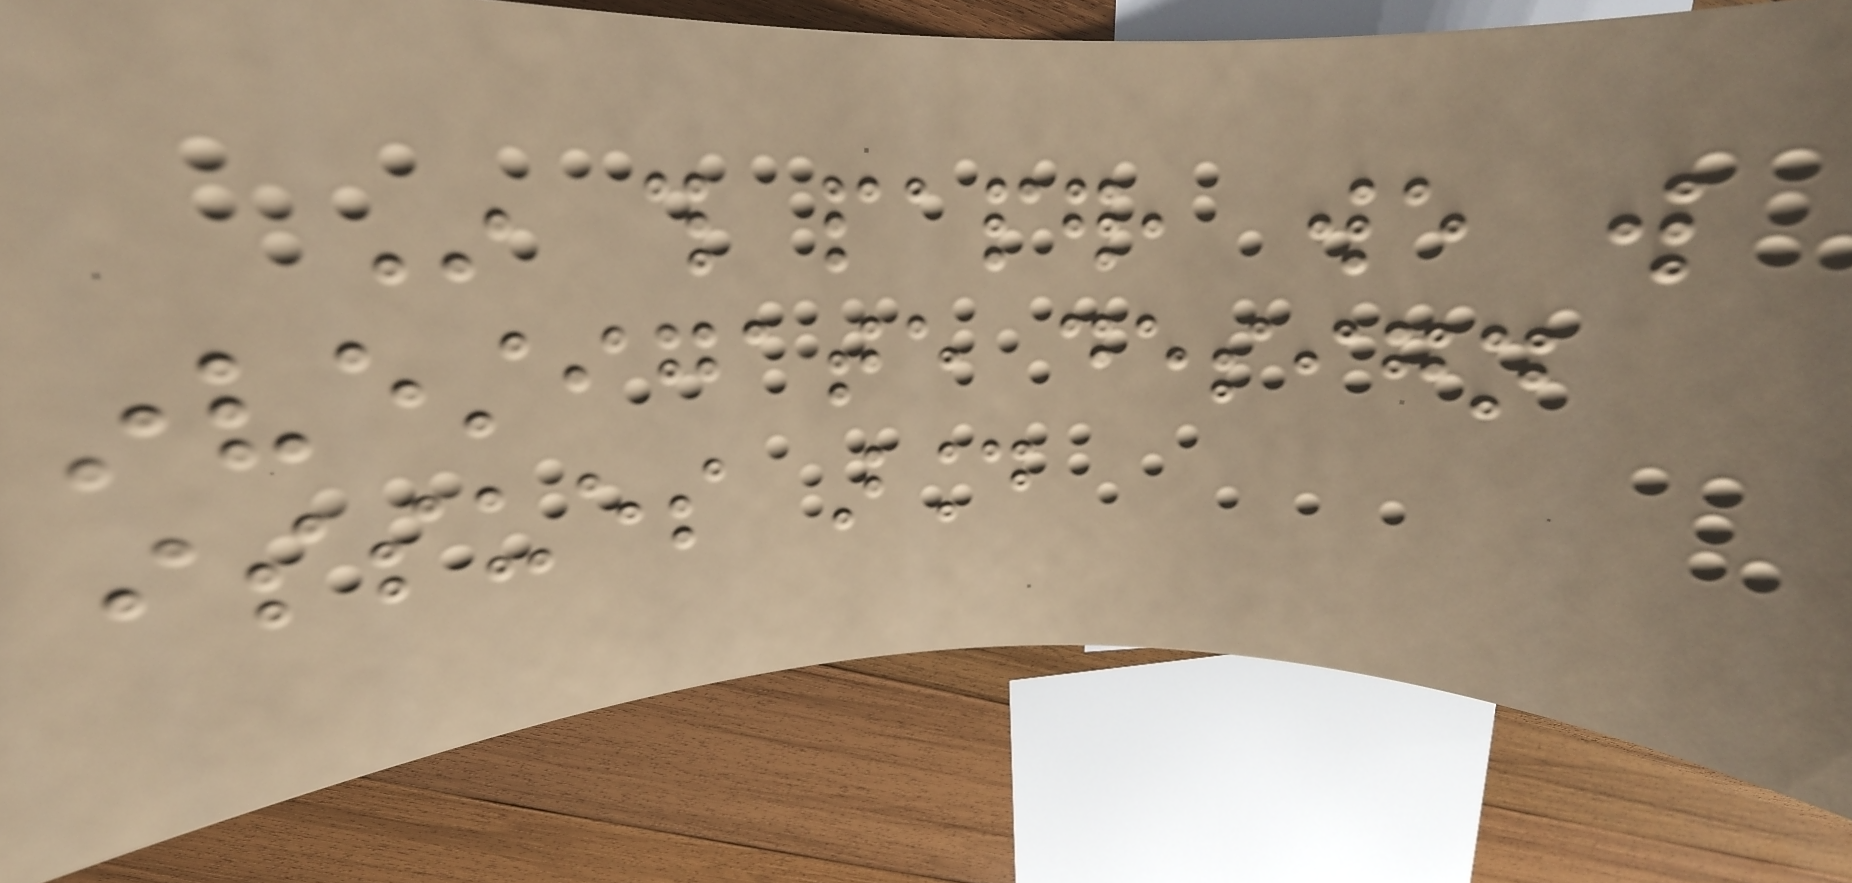In this paper, we will
investigate design
issues around
